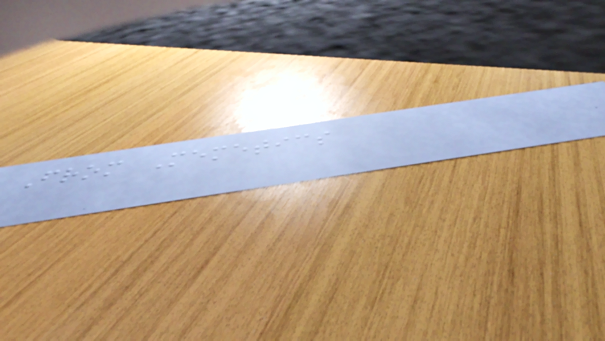From Memetics
